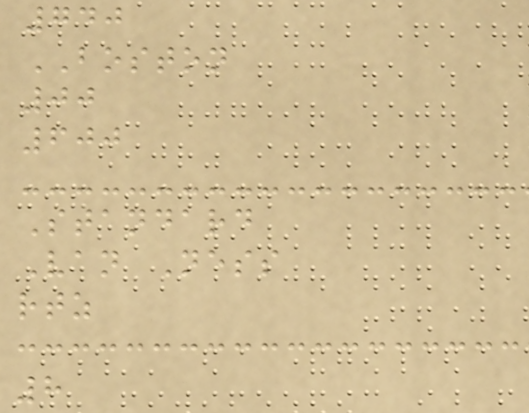740
BOSTON
00
600
Standard
Van Ness
rtz
8
